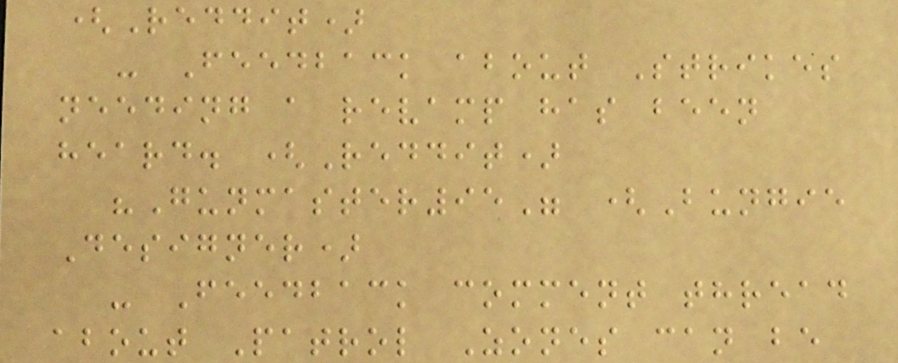(Reddit)
- Feedback about Strikes
needing a revamp has been
heard. (Reddit)
"Gunmaster95" (Bungie
Designer)
- Feedback comment thread
about Patrol Zones can be
